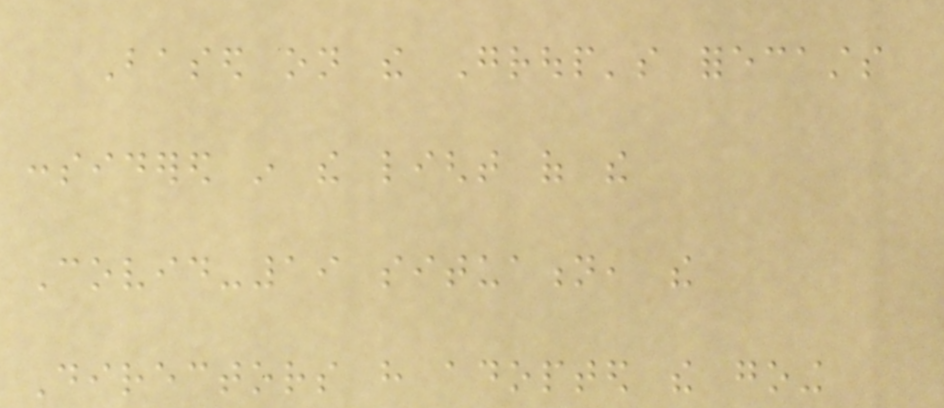Based on the Group's forecasts
considered in the light of the
Covid-19 situation, the
Directors have adopted the going
